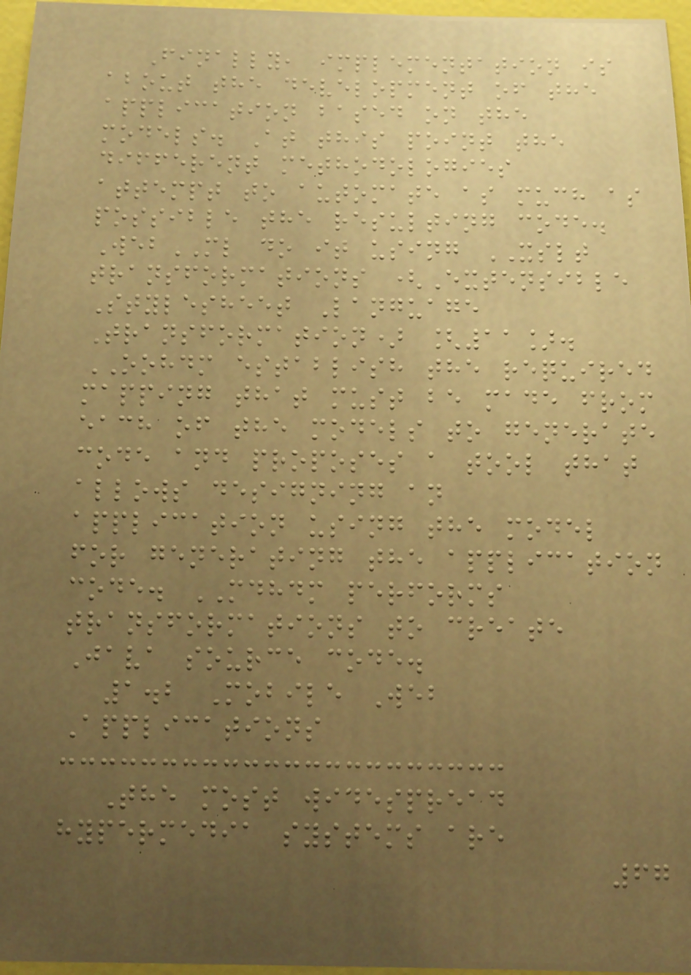Finally, implementation is
about the development of the
application based on the
models. At this point the
different methodologies
attempt to automate as much as
possible the resulting code.
WebML do it using XSLT
transformations (Extensible
Stylesheet Language
Transformation) [11].
OOHDM establish the required
mapping that must be made from
each of the models to generate
code and proposes a tool that
allows designing an
application using the model
for generating the application
code. MDHDM performs
transformations to create
Java source code.
1.2 Mobile Web
Applications
The most widespread
hypermedia systems are
67
